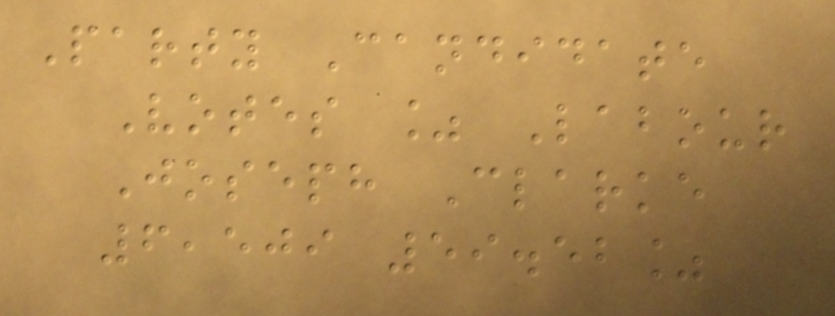Party Candidate
Votes % Labour
Joseph Clarke
6,509 59.52%
